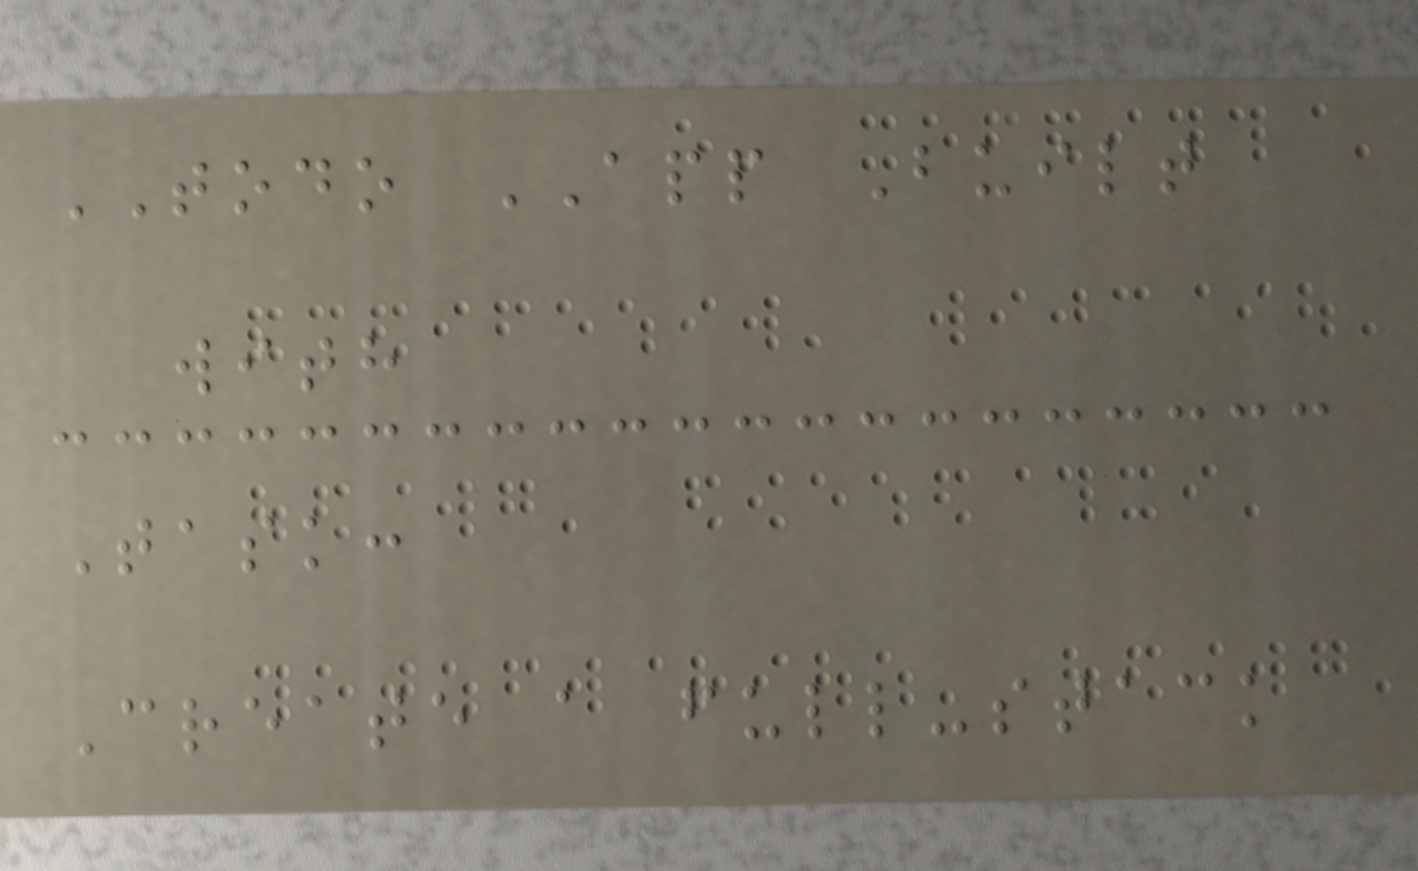TODO APP Built
with
Task:
Create a full-stack
